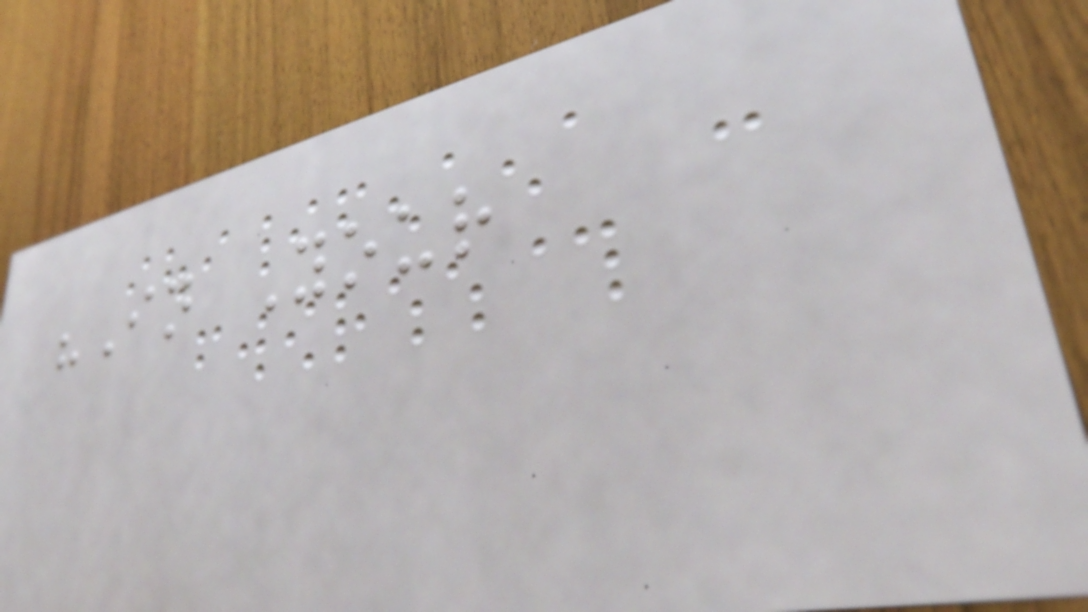"In Your
